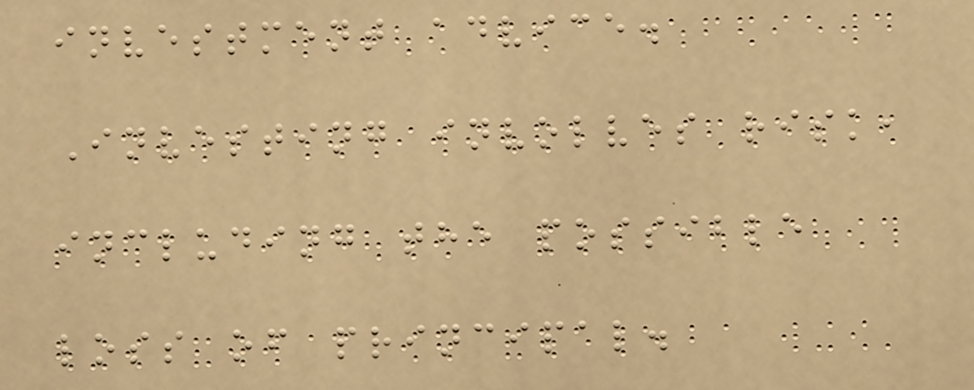investment advice.
Investing involves risk,
including the possible
loss of principal.
